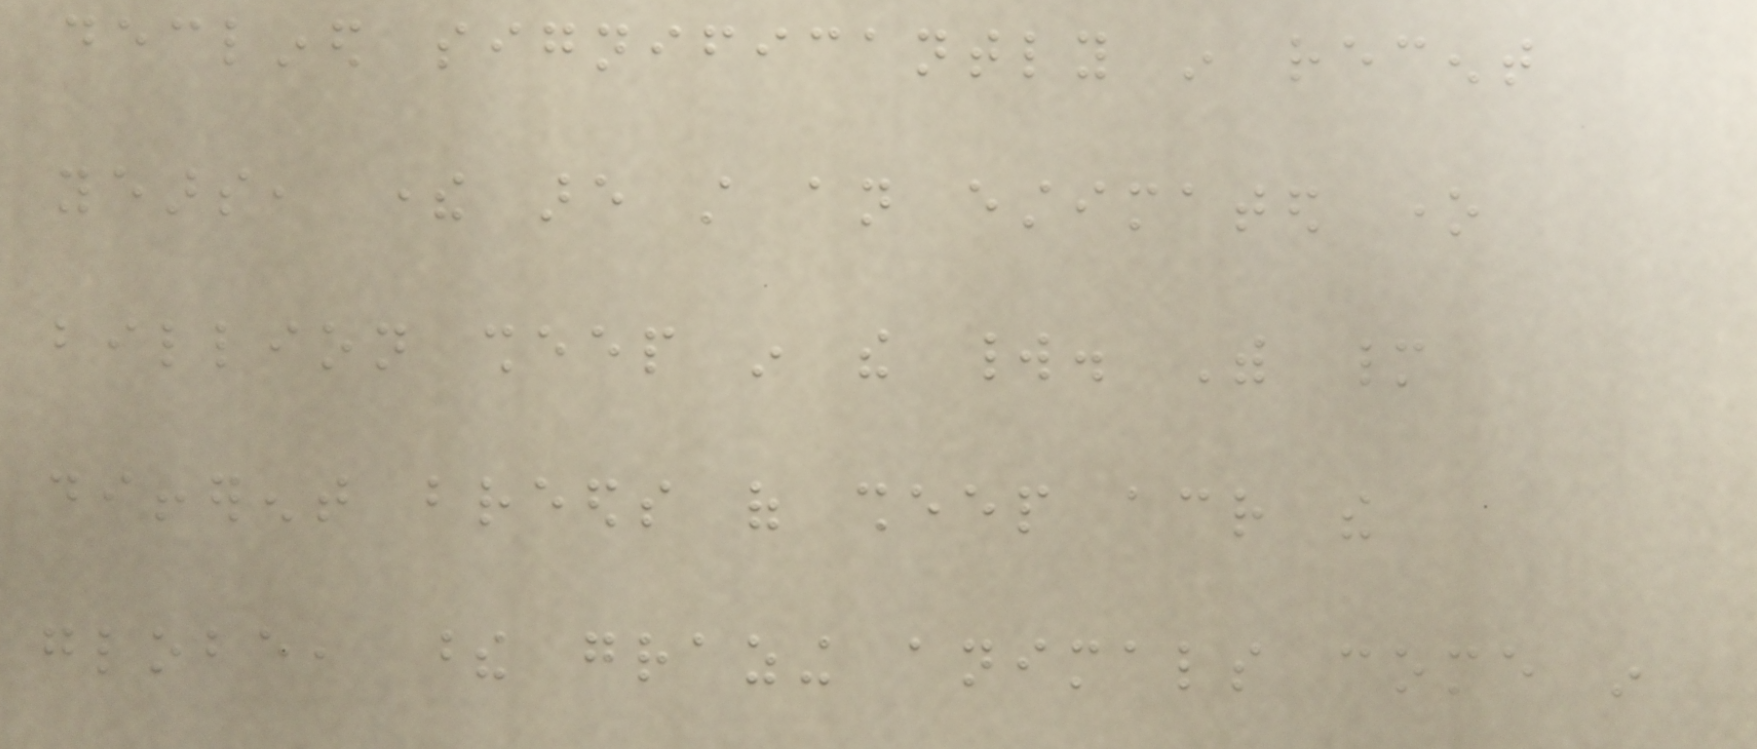declined significantly in recent
years, there are still an estimated one
billion sheep in the world. With many
different breeds of sheep across the
globe, these grazing animals come in
